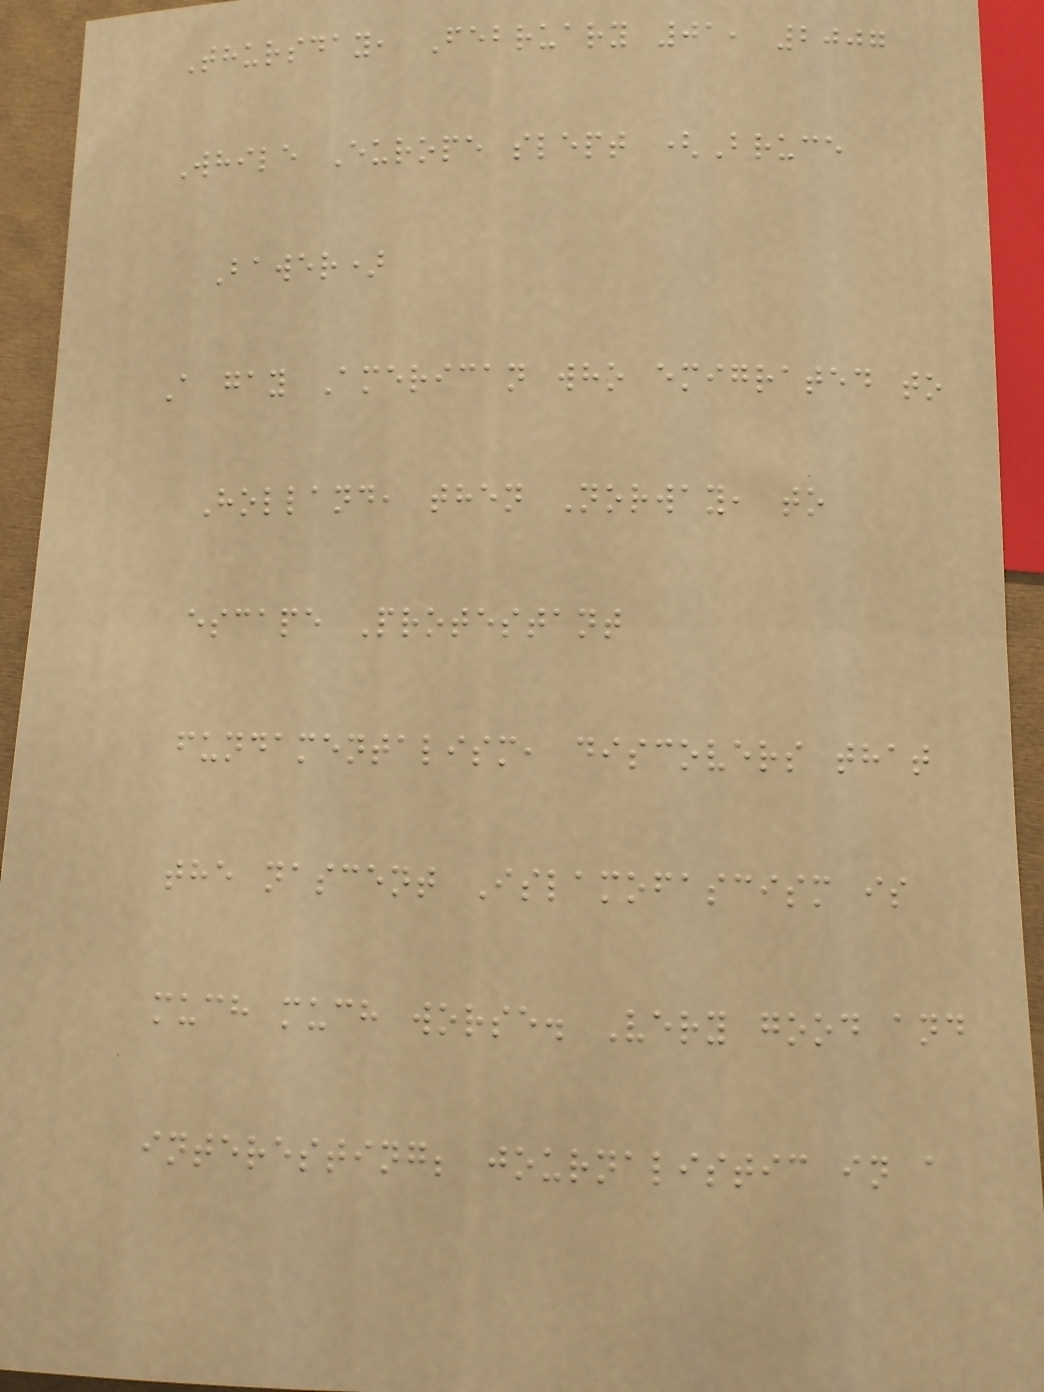Thursday, February 01, 2007
While Europe slept (Bruce
Bawer)
A gay American who emigrated to
Holland, then Norway, to
escape Protestant
fundamentalism, discovers that
the nascent Islamofascism is
much much worse. Very good and
interesting; journalistic in a
